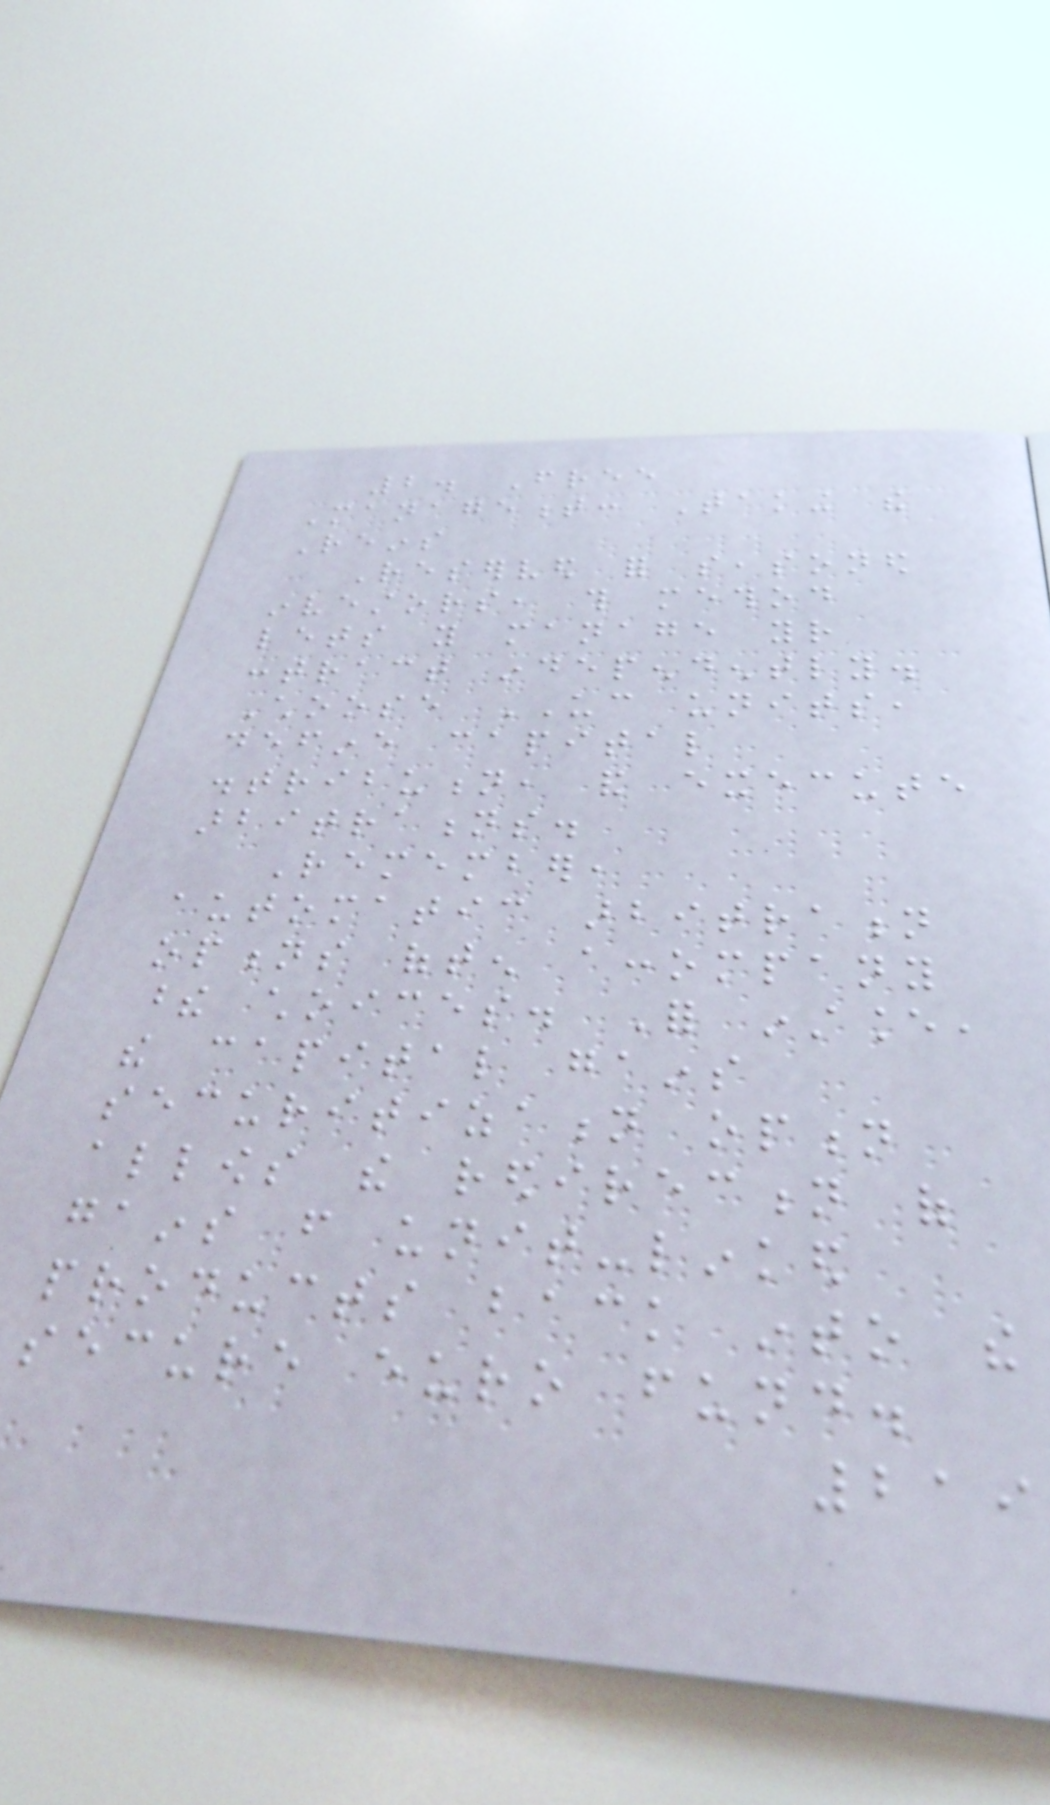2. Free
Management: Taking the
Reins
Reserved for seasoned
investors, this method
lets you manage your
contract independently.
Choose UC units,
define capital
distribution, and execute
arbitrations.
Remember,
automatic arbitration
options often accompany
these choices. For instance,
the capital gains
securitization option
allows the redirection of
gains from unit-linked
products back into the
secure euro fund.
219
